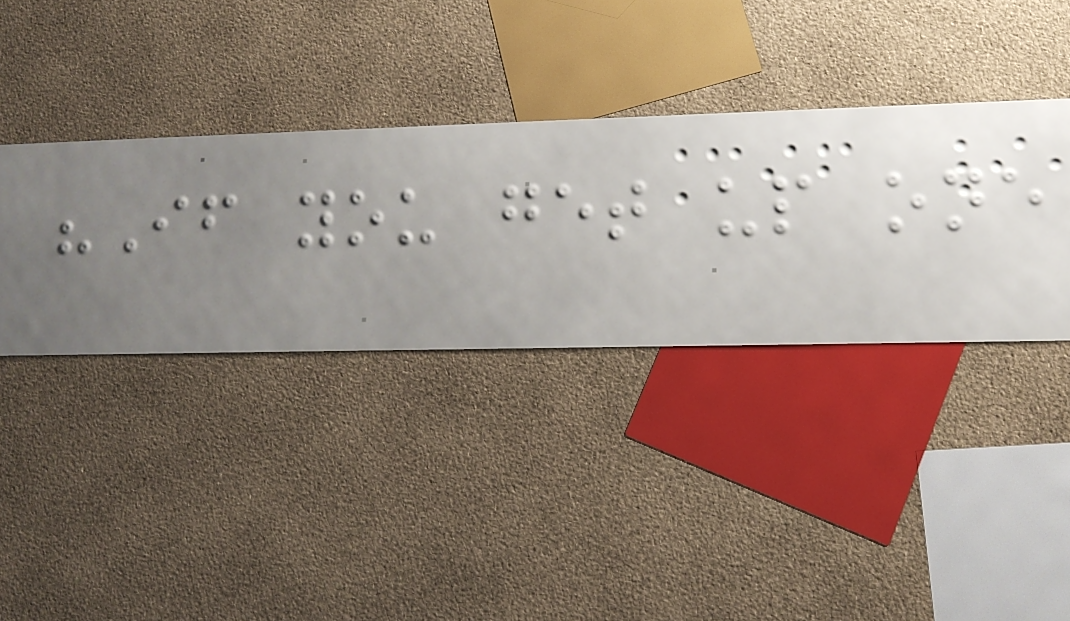"If you get up one
